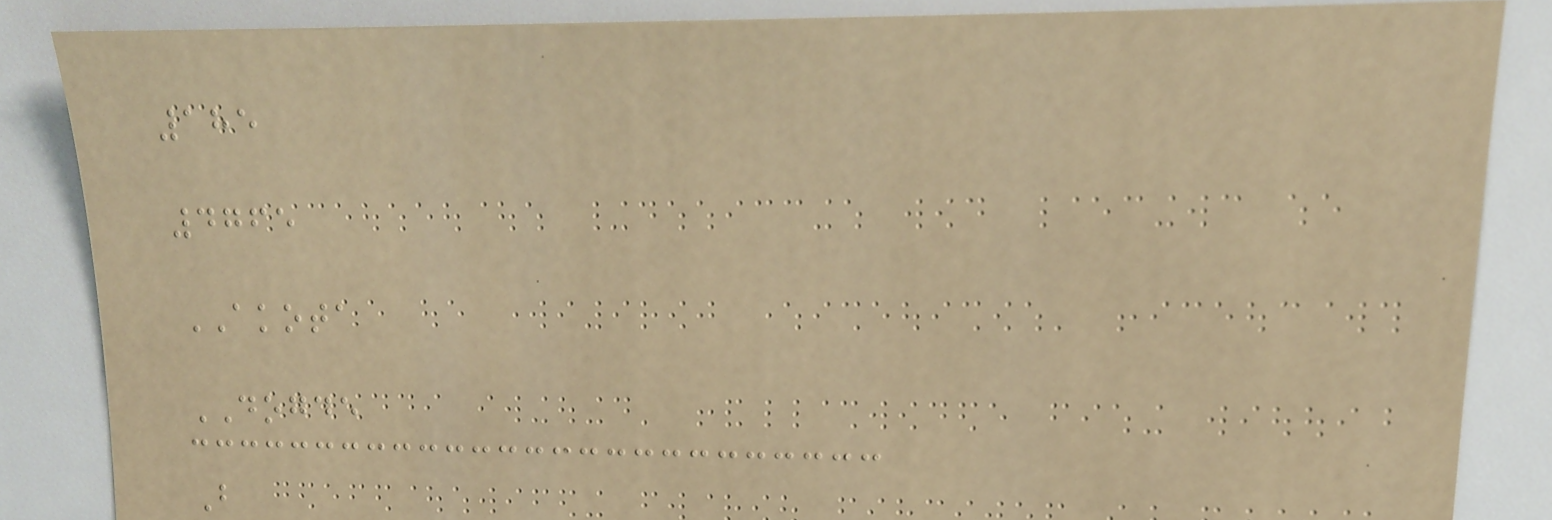185
4765
AKOTA
DOGDE
B
